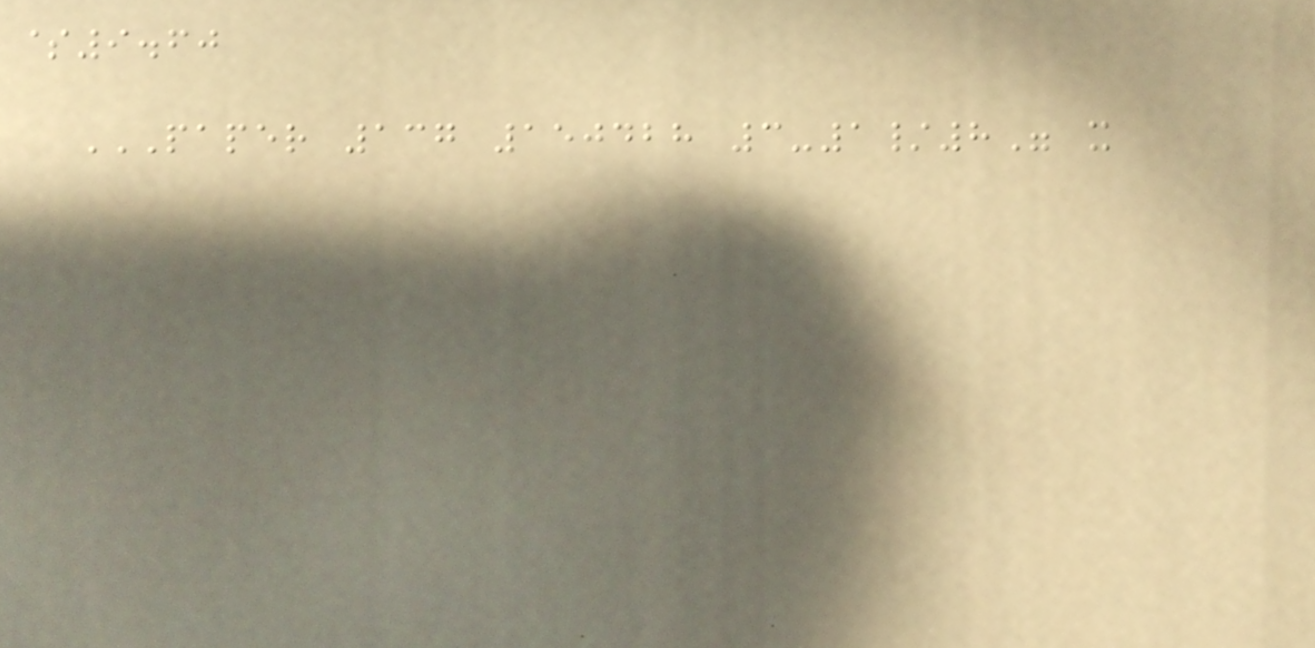$9.60
PAPER 137 150428 3-1/8" X
